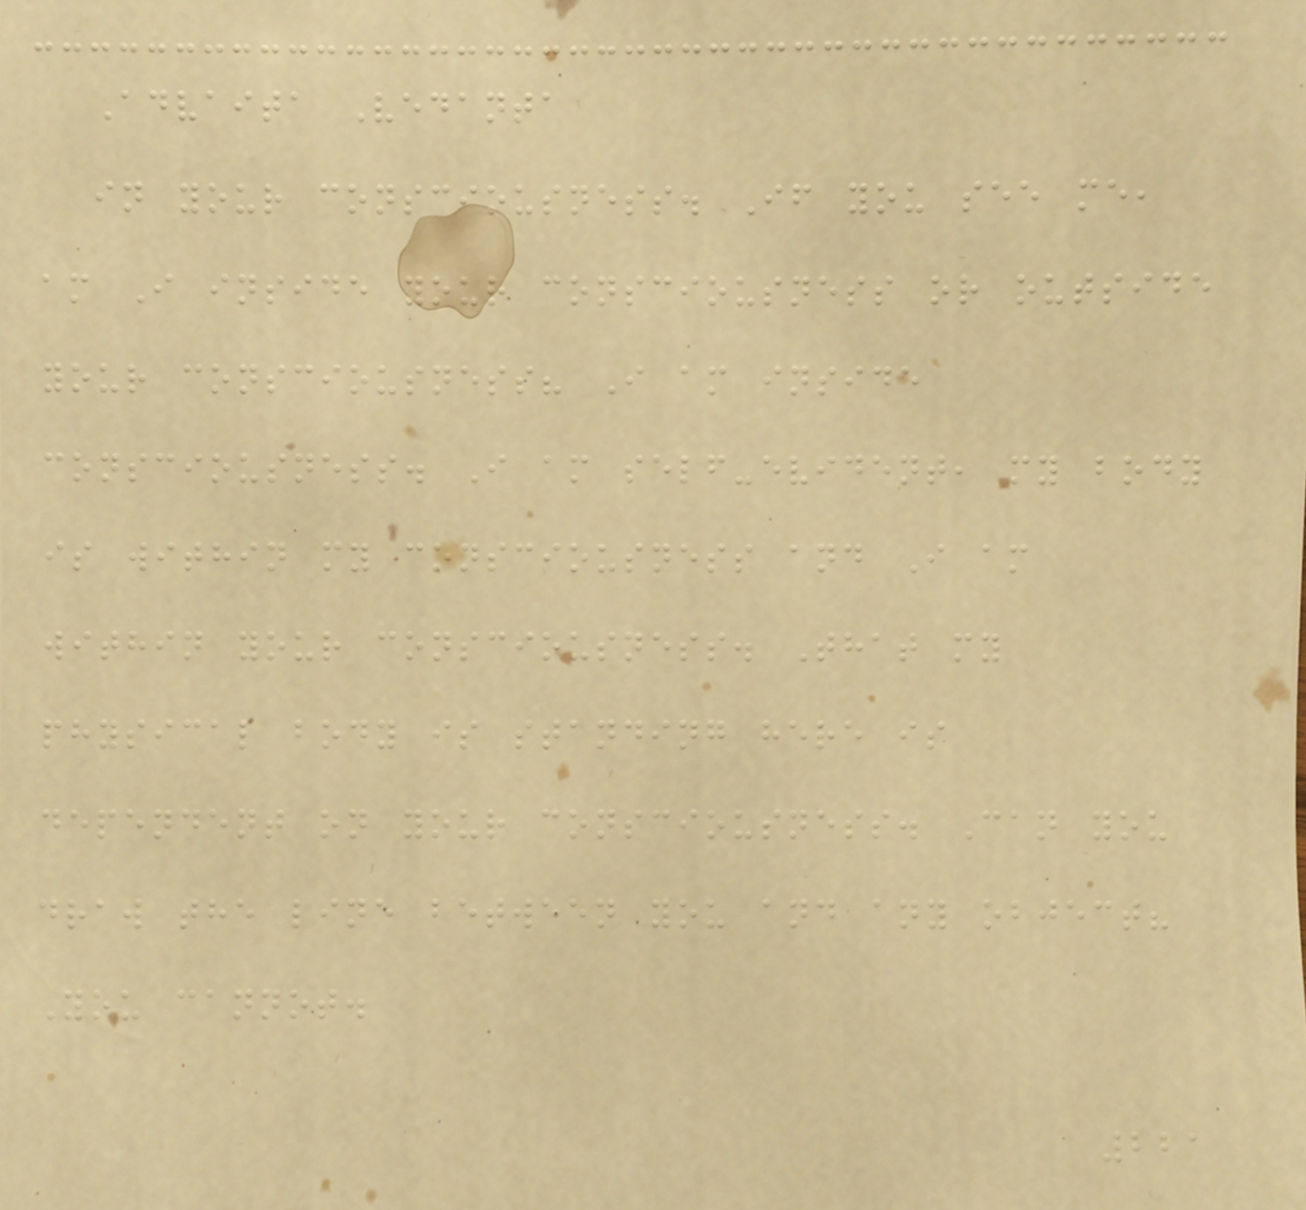Advaita Vedanta
in your consciousness. If you see me,
am I inside your consciousness or outside
your consciousness? I am inside
consciousness. I am self-evident, my body
is within my consciousness and I am
within your consciousness. That my
physical body is standing here is
dependent on your consciousness. Can you
draw the line between you and any object?
You cannot.
221
